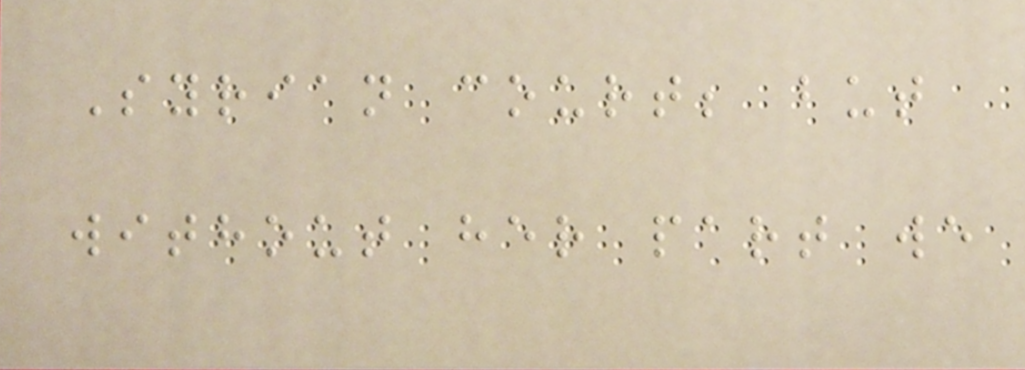Syrian court; but
without her part we
